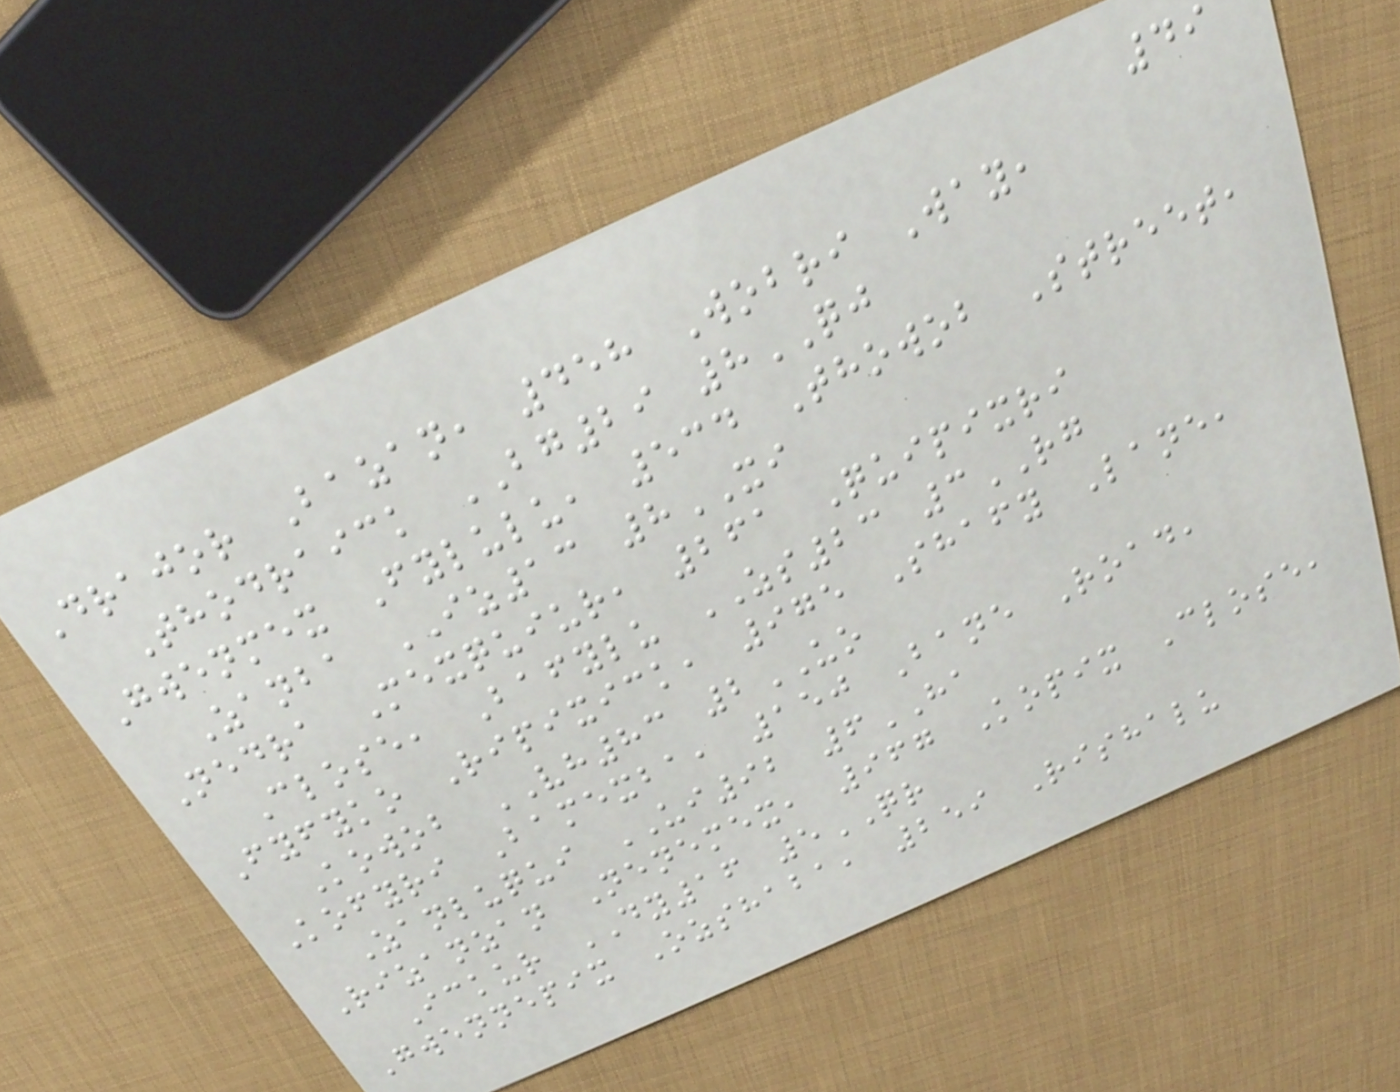49
Drajor Bazan, 458 Wobri Way,
Thodraick BG29 8QJ
Gwenmex Fylulu, 534 Thowob Street,
Zanba IZ13 8XI
Nedra Mexquiur, 261 Quipixri
Close, Bafylu ZS23 3RG
Fyfyko Ripixick, 975 Shafy Lane,
Kowob VH83 2UO
Kofyri Bamexba, 150 Bane Road,
Zanluqui UI92 6HA
Rizanzan Nenemex, 967 Kopix Close,
Ickur DY16 5QR
Gwennepix Ozshaba, 259 Rishalu
